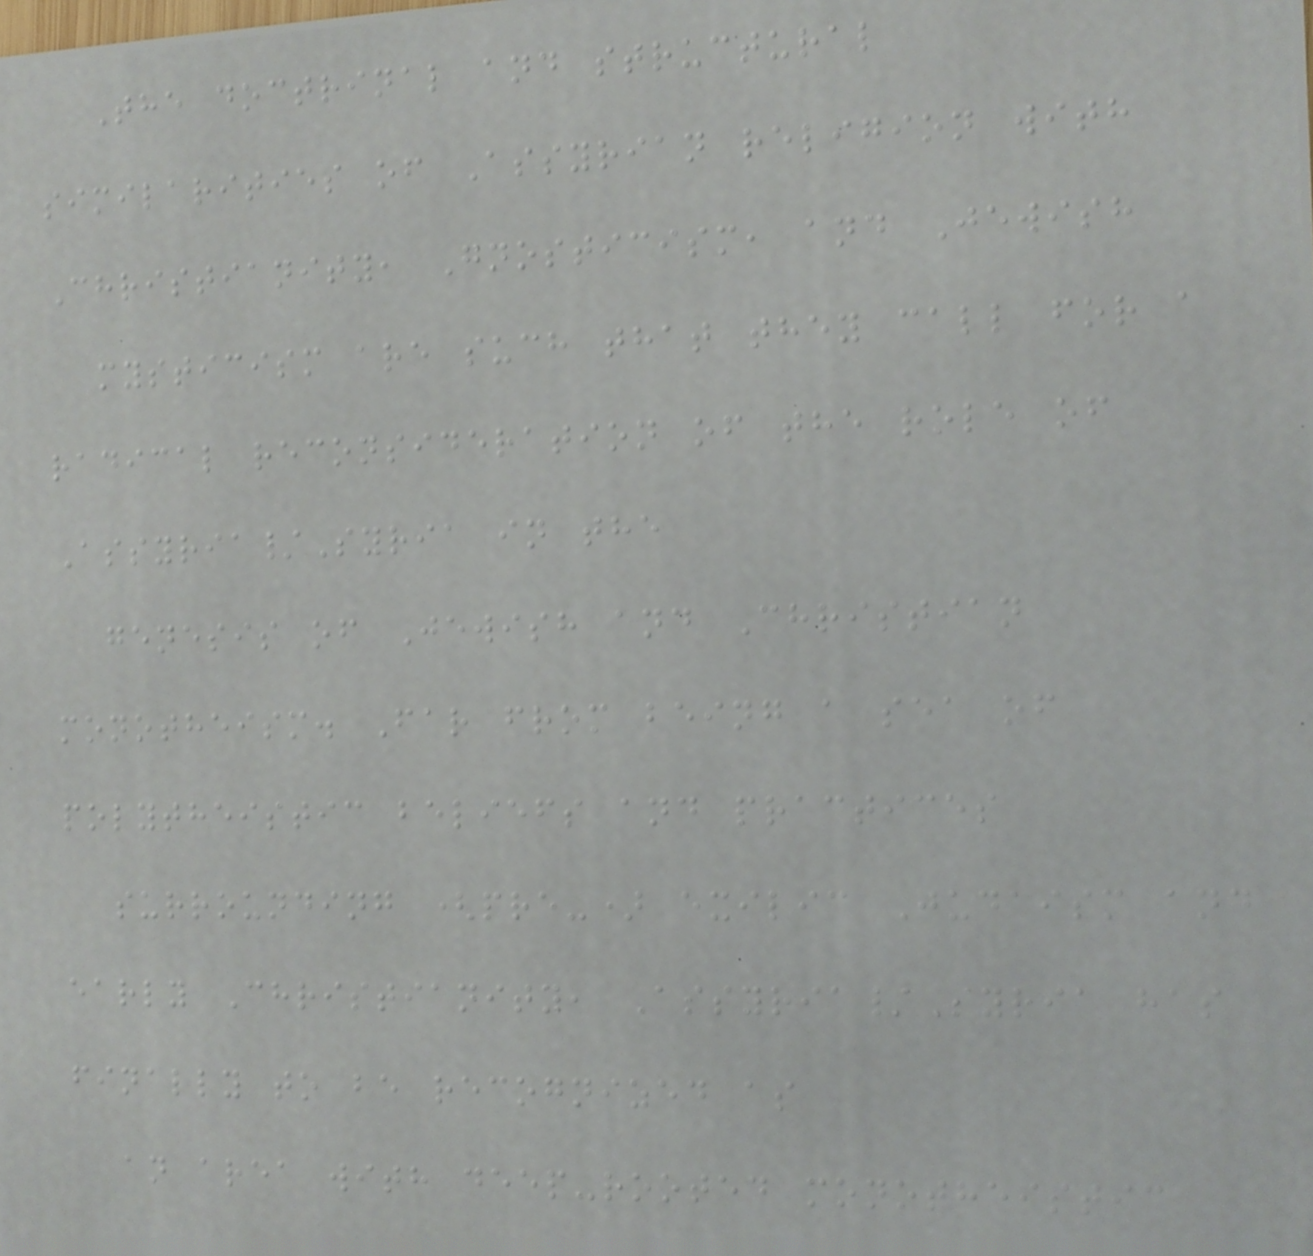The doctrinal and structural
similarities of Assyrian religion with
Christianity, Gnosticism, and Jewish
mysticism are such that they call for a
radical reconsideration of the role of
Assyria/Syria in the
genesis of Jewish and Christian
monotheism. Far from being a sea of
polytheistic beliefs and practices
surrounding (pre-) exilic Judaism and
early Christianity, Assyria/Syria has
finally to be recognized as
an area with deep-rooted monotheistic
